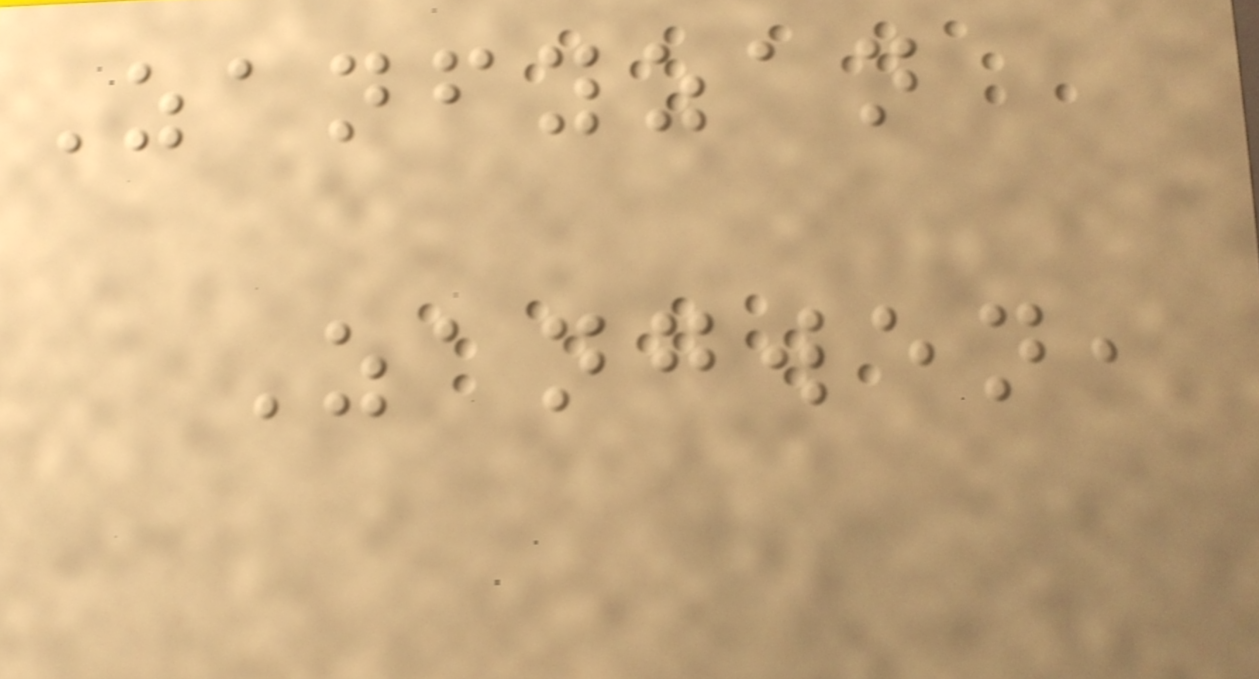Zanfyzan
Zangwen,
